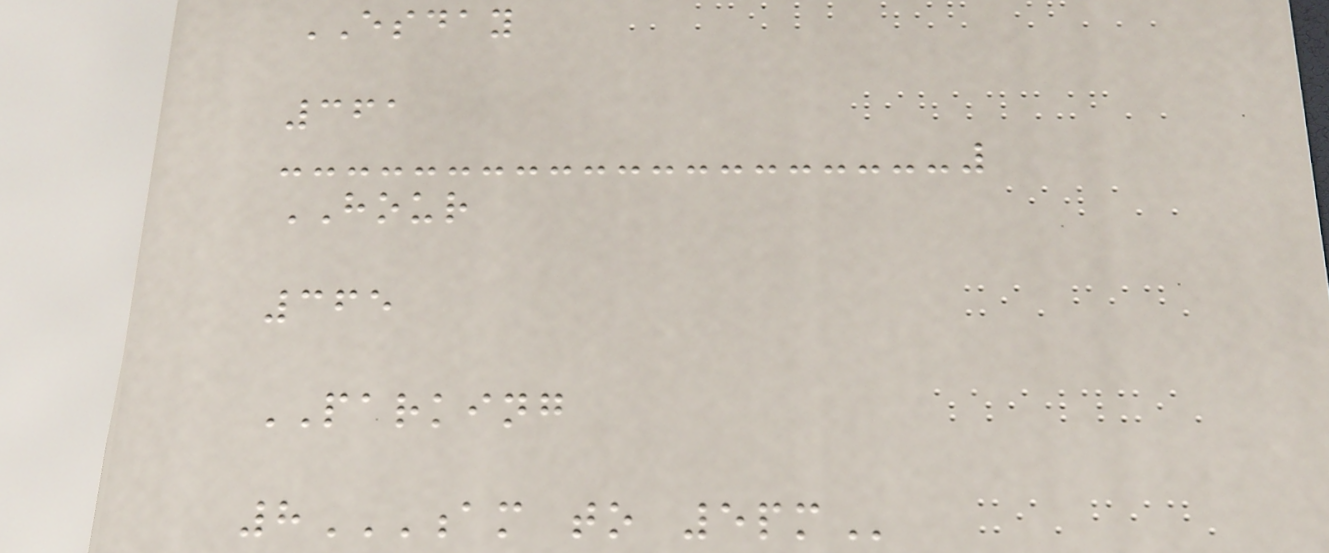ESDAY
361
HOUR
365
PARKING
8AM TO 5PM
